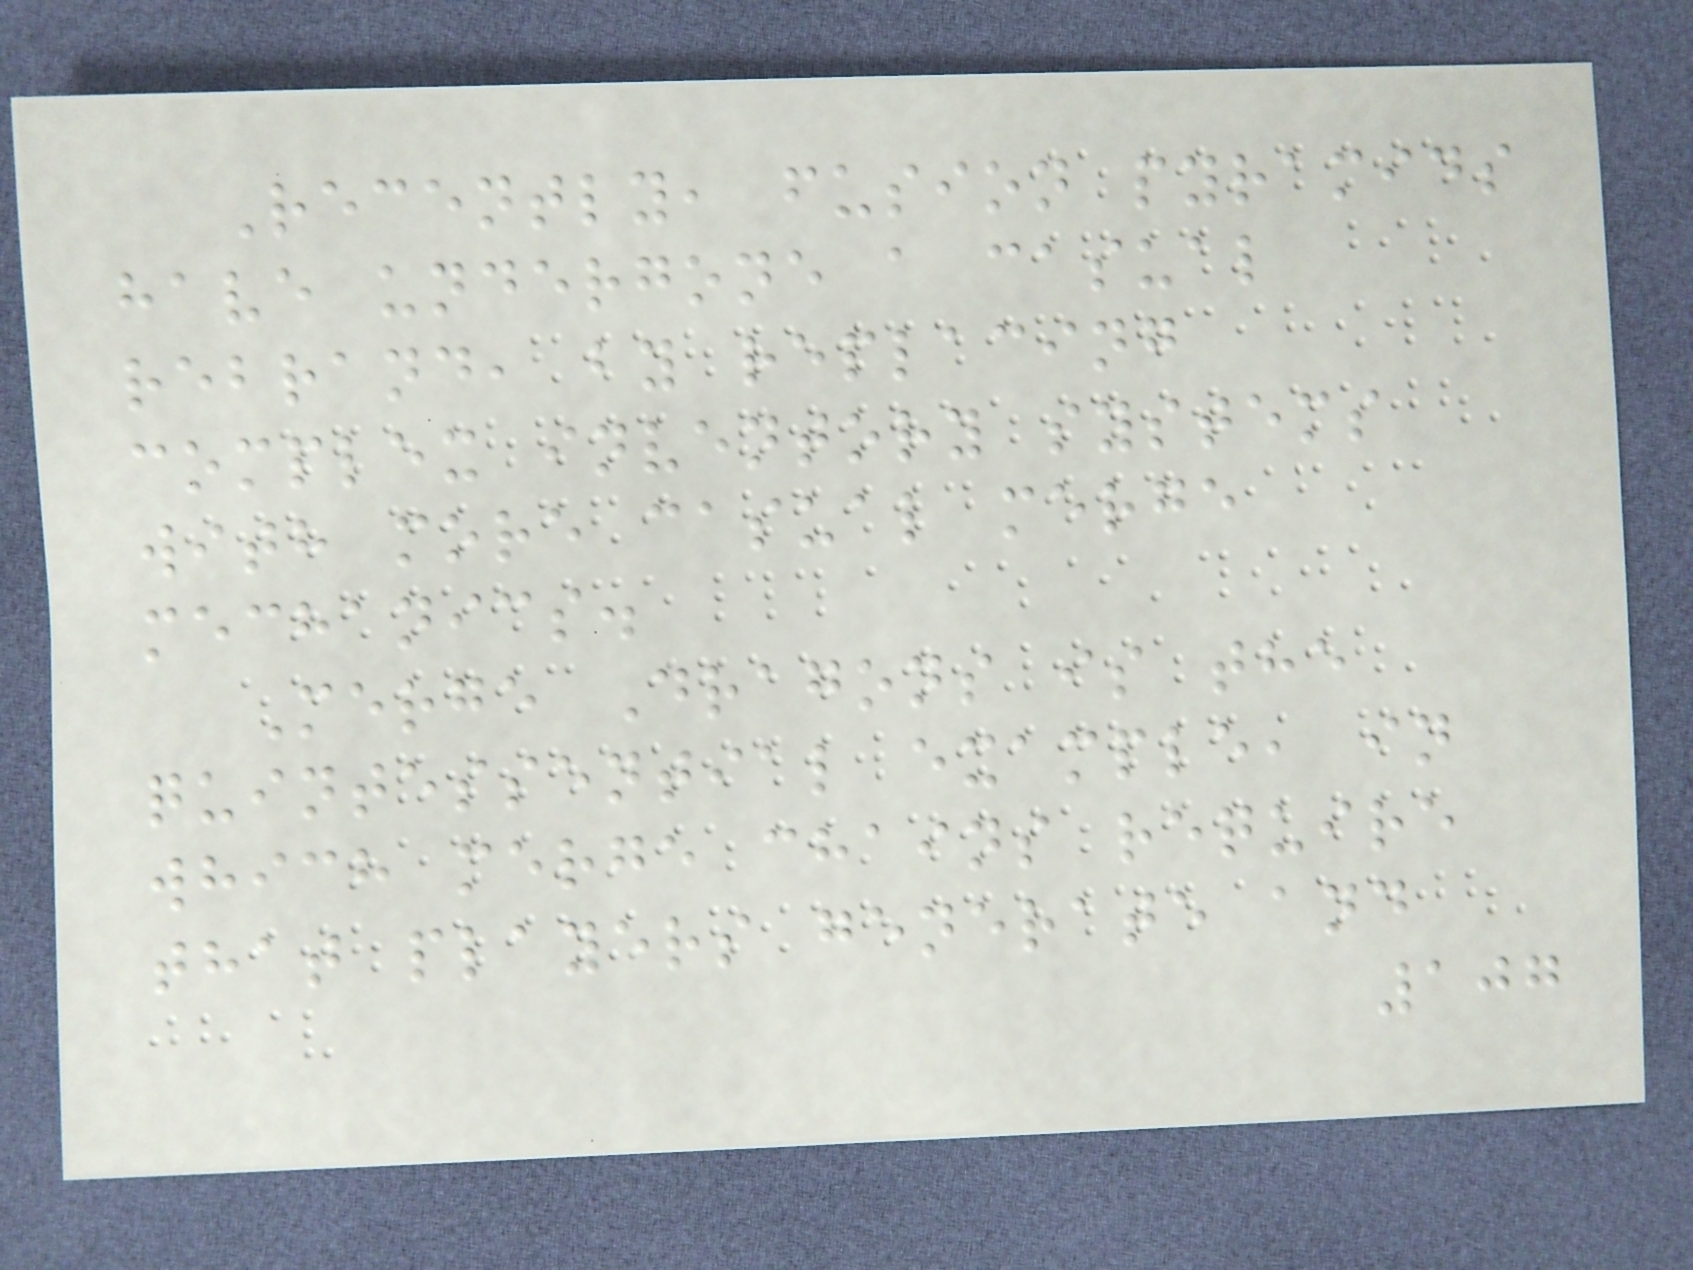Recently, fusion pyramids
have undergone a casual
rebrand, by replacing
complex inventory systems
with more casual merge
mechanics.
Merge Dragons is the
quintessential example, in
which merge chains require
that players generate and
107
